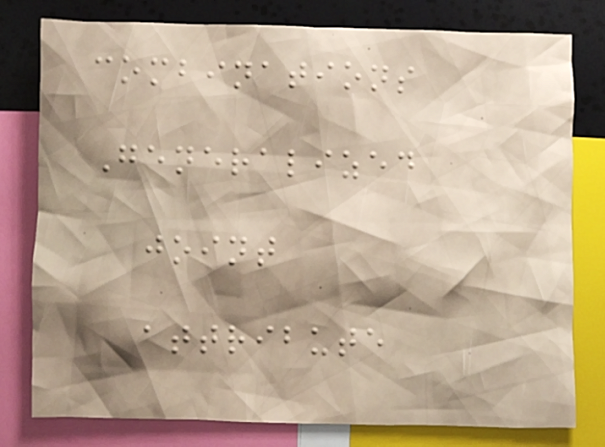combinations
Generalized
joint
attribute
